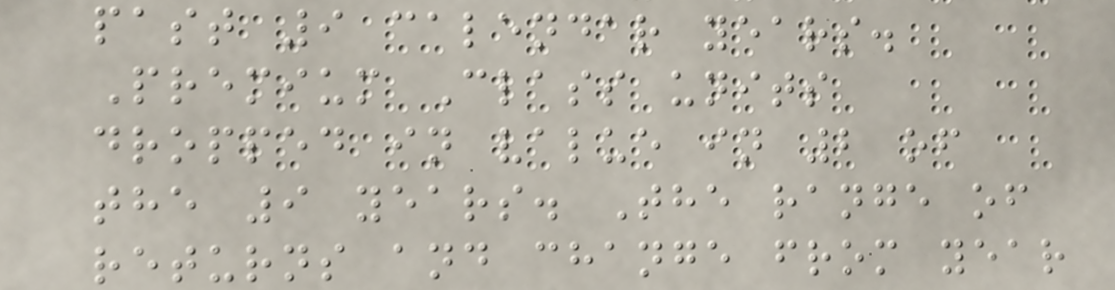past 9 calendar years.
Premium Class units
dropped in value in 2 of
the 9 years. The range of
returns and change from year
